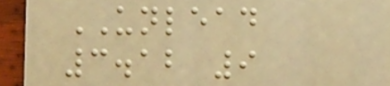UNLEAD
3.12 9
